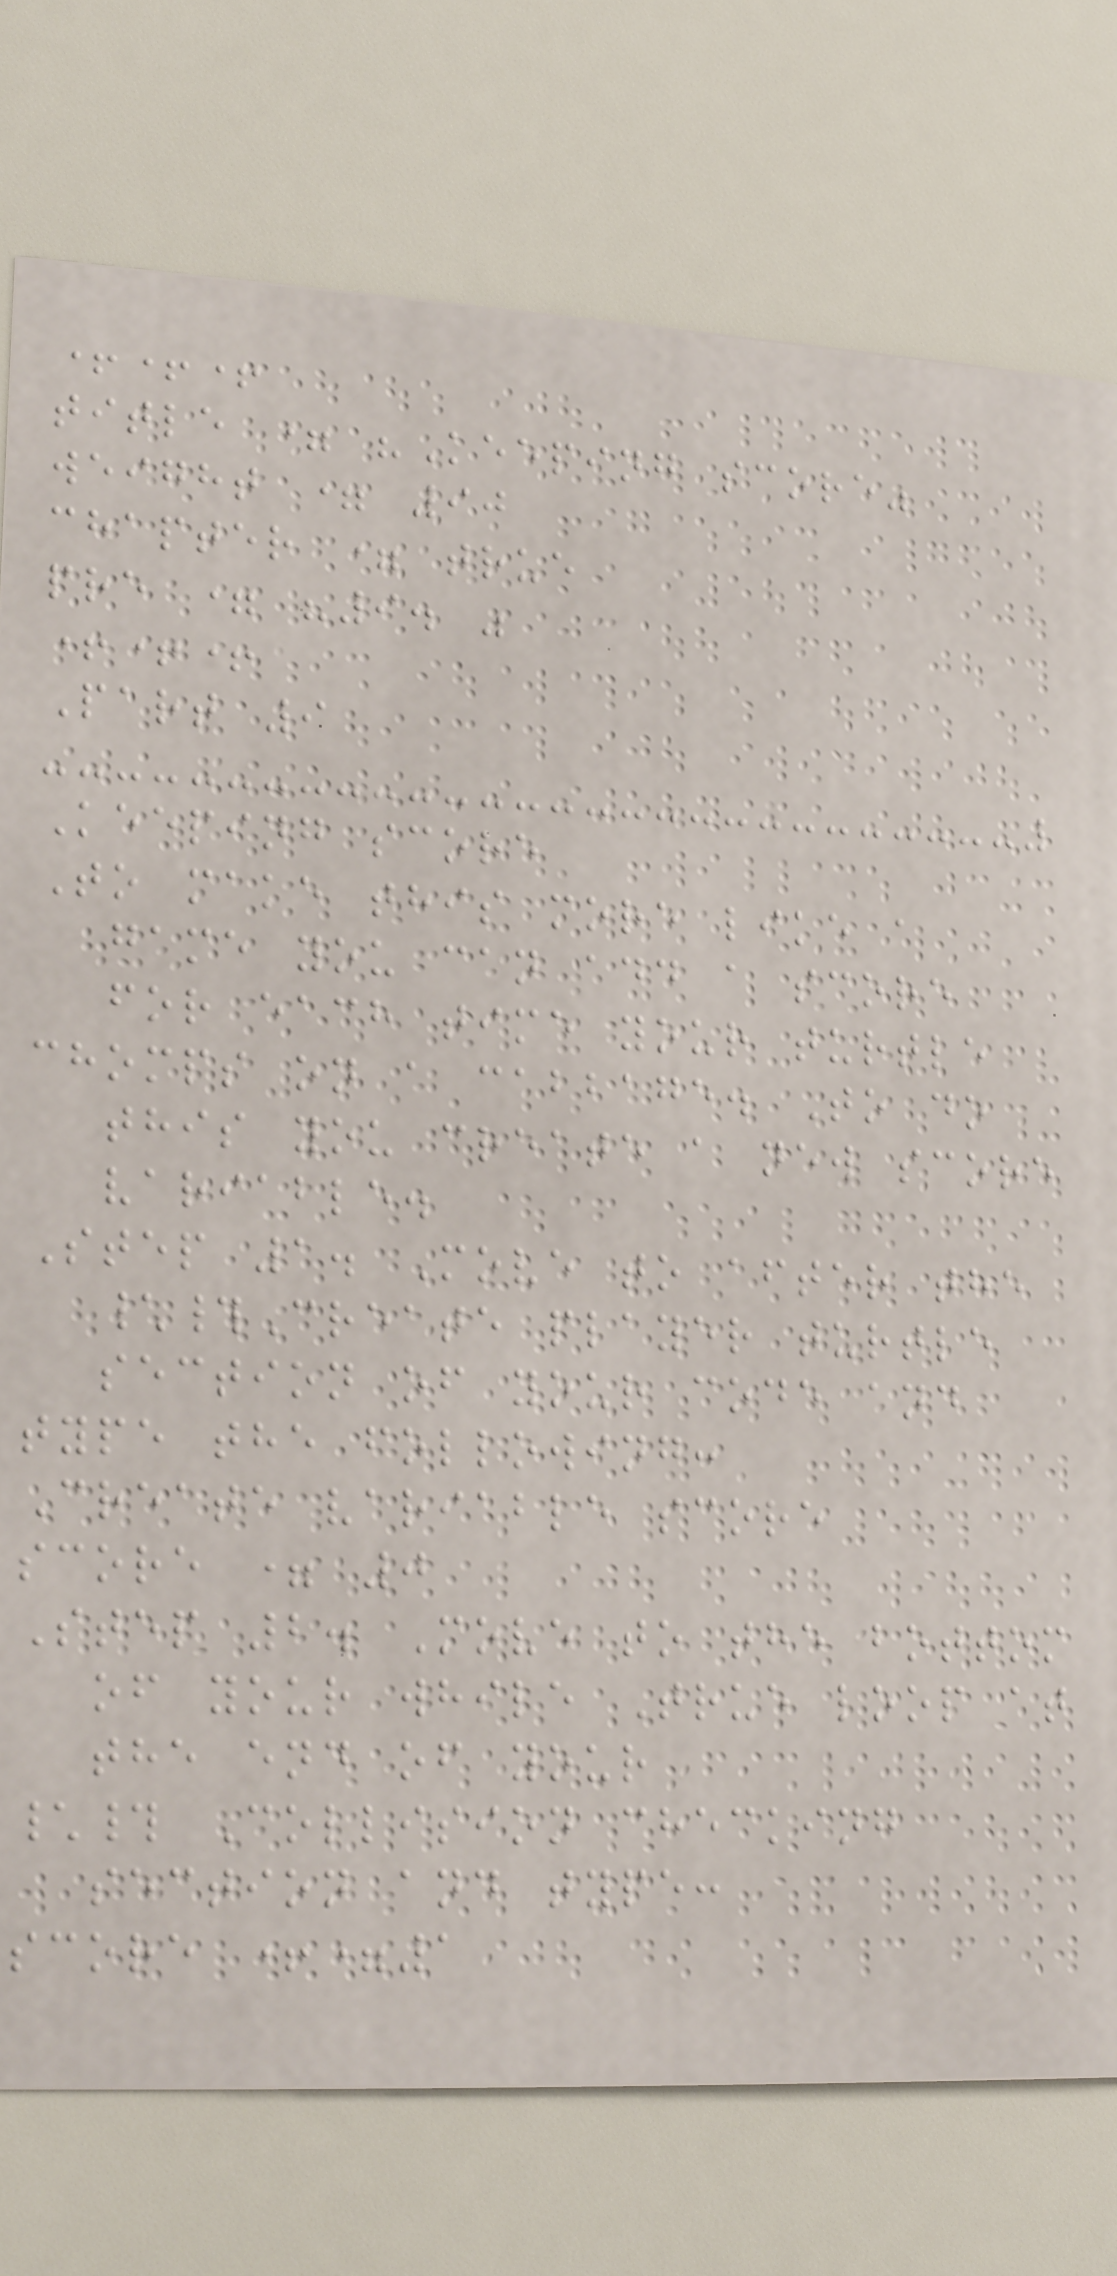+++
title = "Keeping score"
weight = 90
chapter = true
pre = "9. "
+++
Part 9
Keeping score
To make this more like a
game you can add a score
for each time your turtle
chomps on a cabbage. To do
this you create a new score
variable.
Step 1. Move to after the
\#Create player turtle
section of your code and
type the following:
Create variable score
score = 0
Step 2. Move to the bottom
of your while True loop at
the end of your
\# Collision checking
section and type:
score +=1
